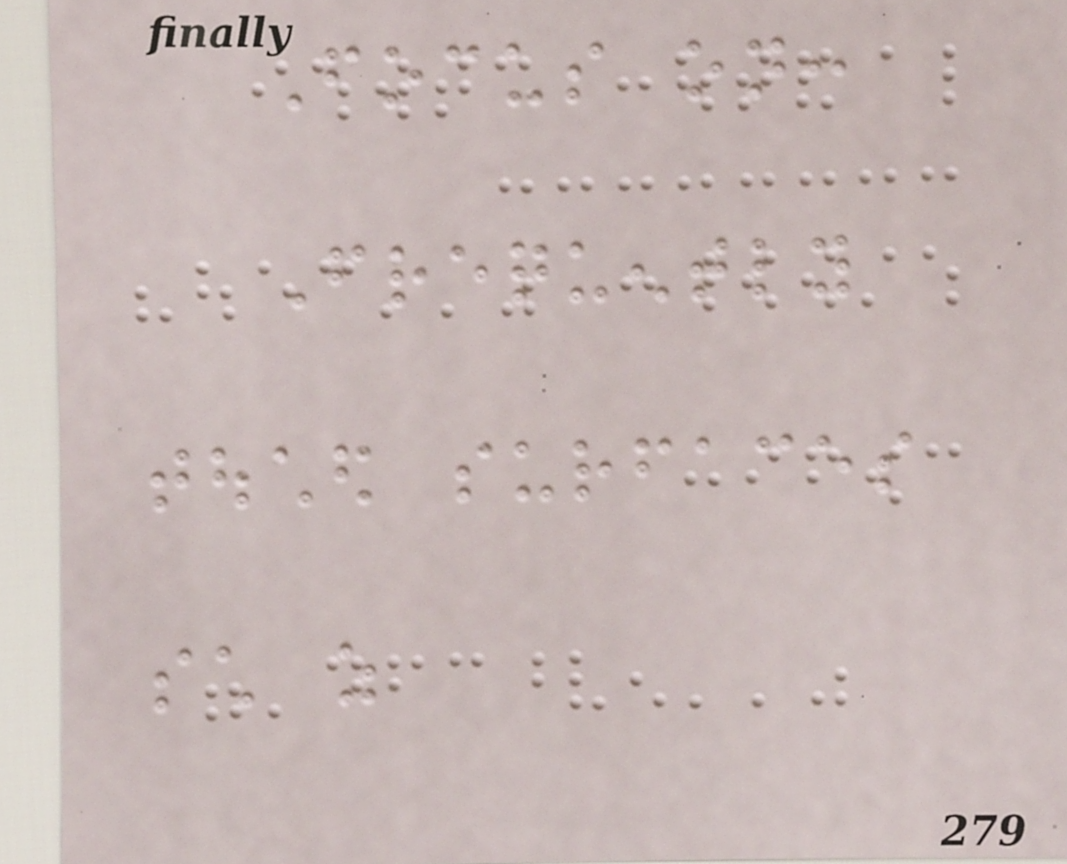Focus on:
Frequently
touched surfaces
such as
